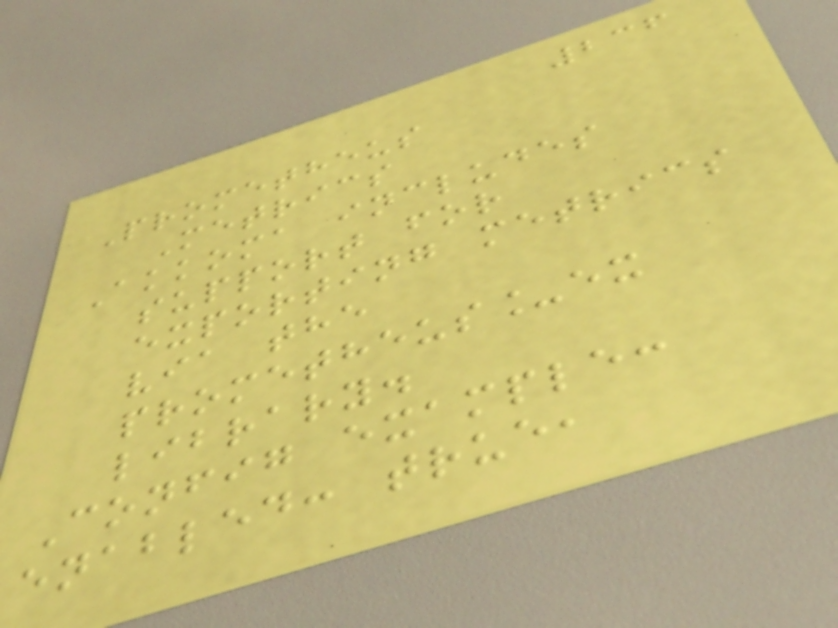236
Prometheus
Metrics
Akkoma includes
support for
exporting metrics
via the
prometheus_ex
library.
Config example:
enabled: true,
